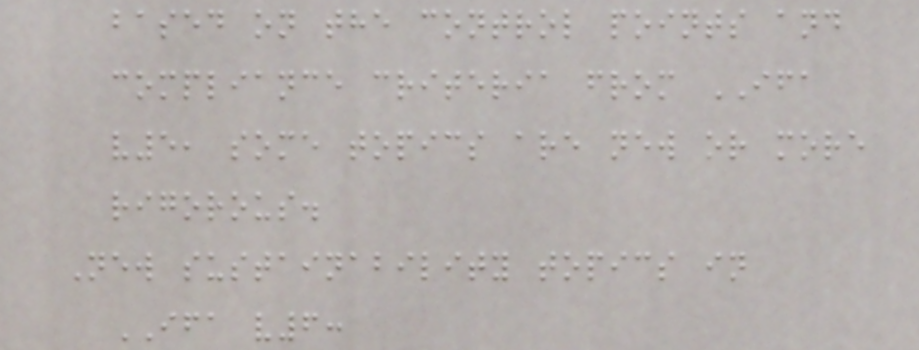based on the control points and
compliance criteria from IFA
v5, some topics are new or more
rigorous.
New sustainability topics in
IFA v6:
